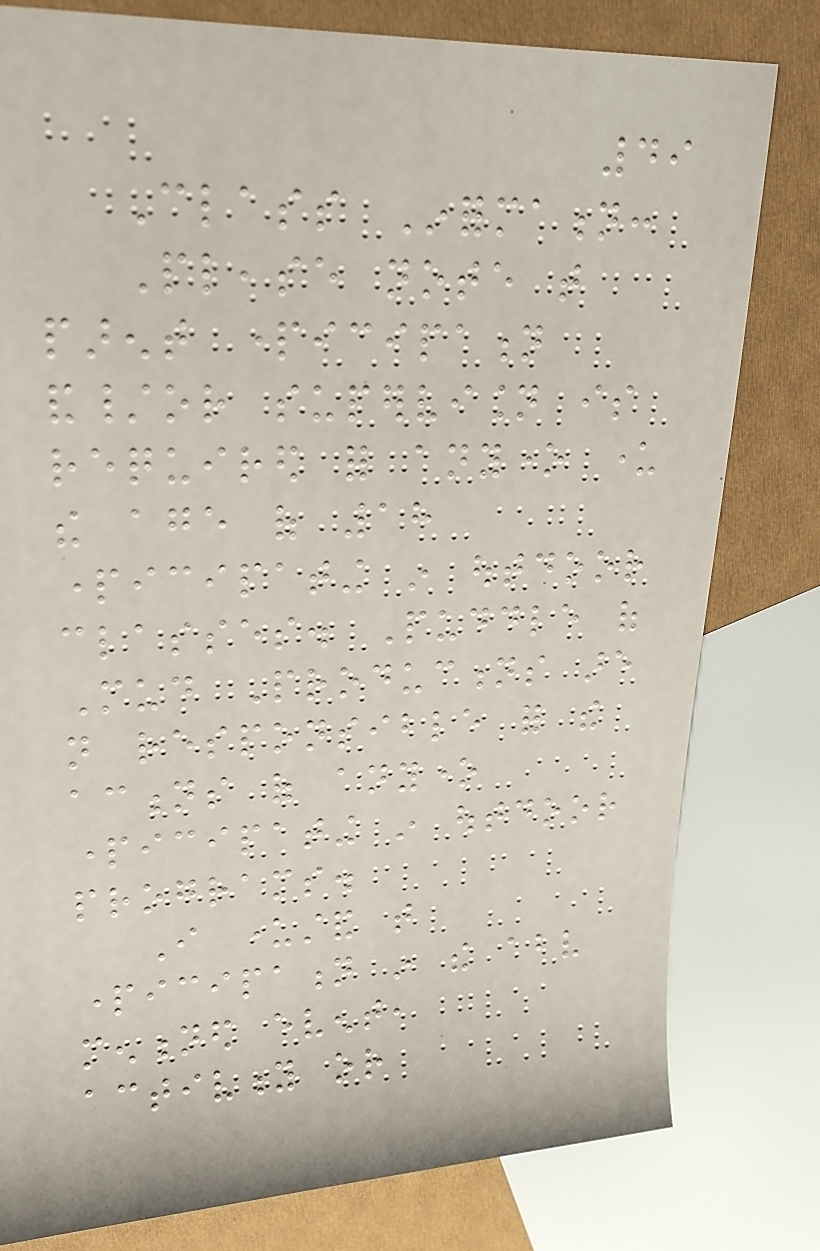49
Class Information:
Please note that
parent participation
and/or supervision is
required for anyone under
the age of 18
participating in outdoor
classes. Puddle of
Mud Productions are
not responsible for the
actions of anyone
participating in outdoor
programs.
I understand that
participation in the above
mentioned event,
activity or
